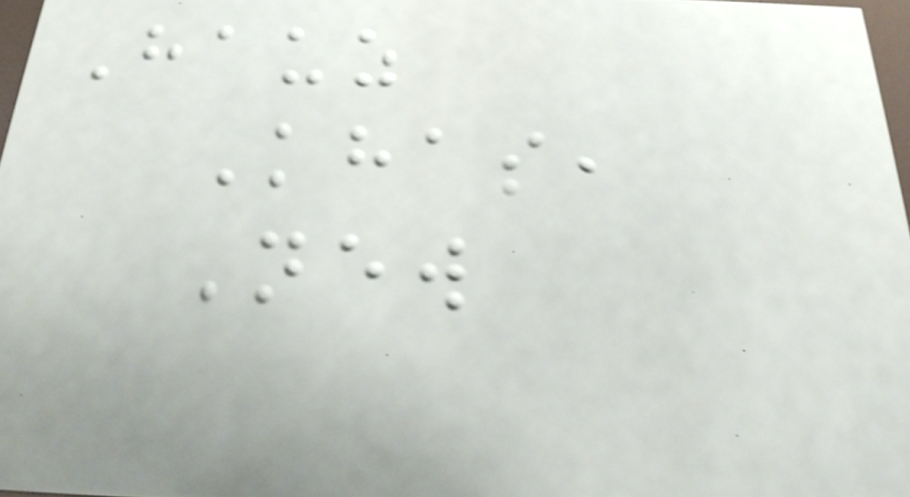Hauz
Khas,
New
